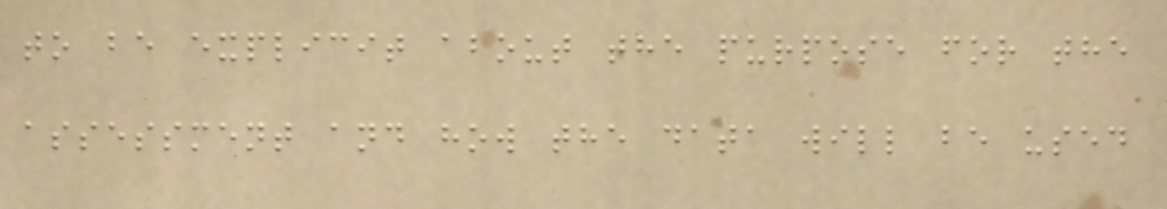to be explicit about the purpose for the
assessment and how the data will be used
